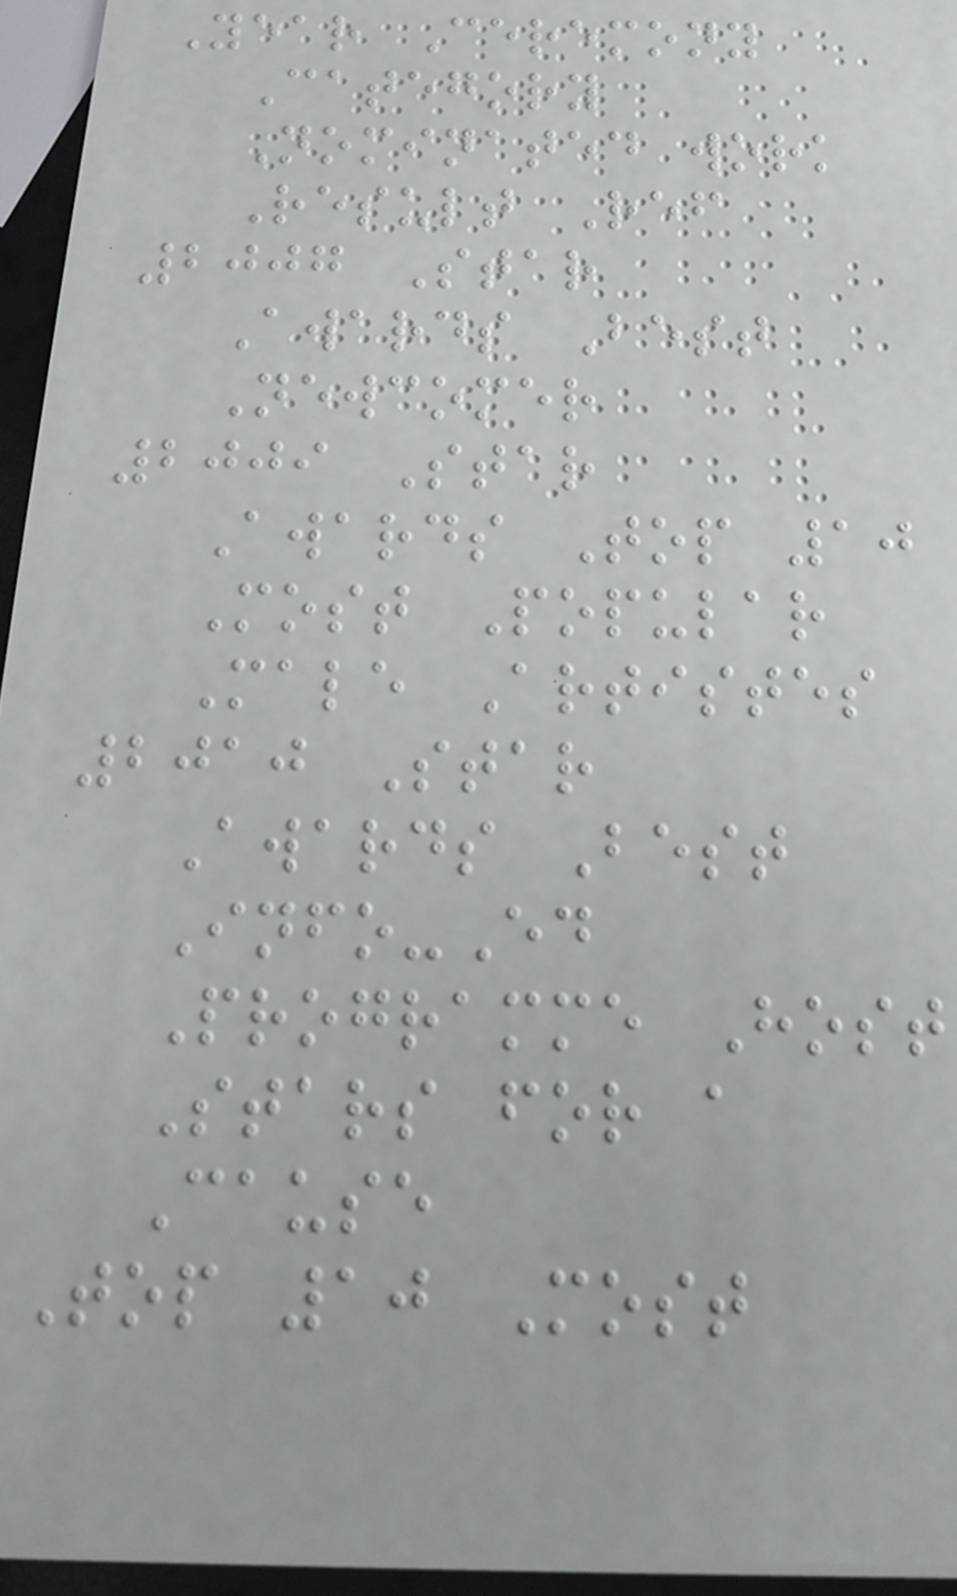Year Ceremony
Category
Nominated work
Result Ref
2007 Star
Awards Best
Newcomer
2009 Star
Awards Top 10
Most Popular
Male Artistes
2010 Star
Awards Best
Info-Ed
Programme Host
Stars for a
Cause
Top 10 Most
